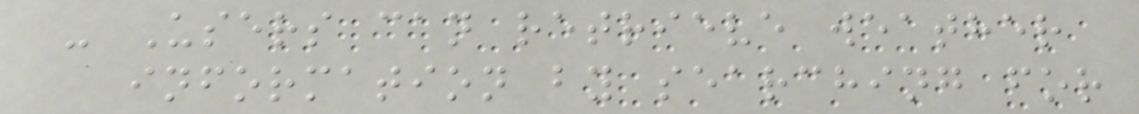- Users can retrieve weather
information by searching for
